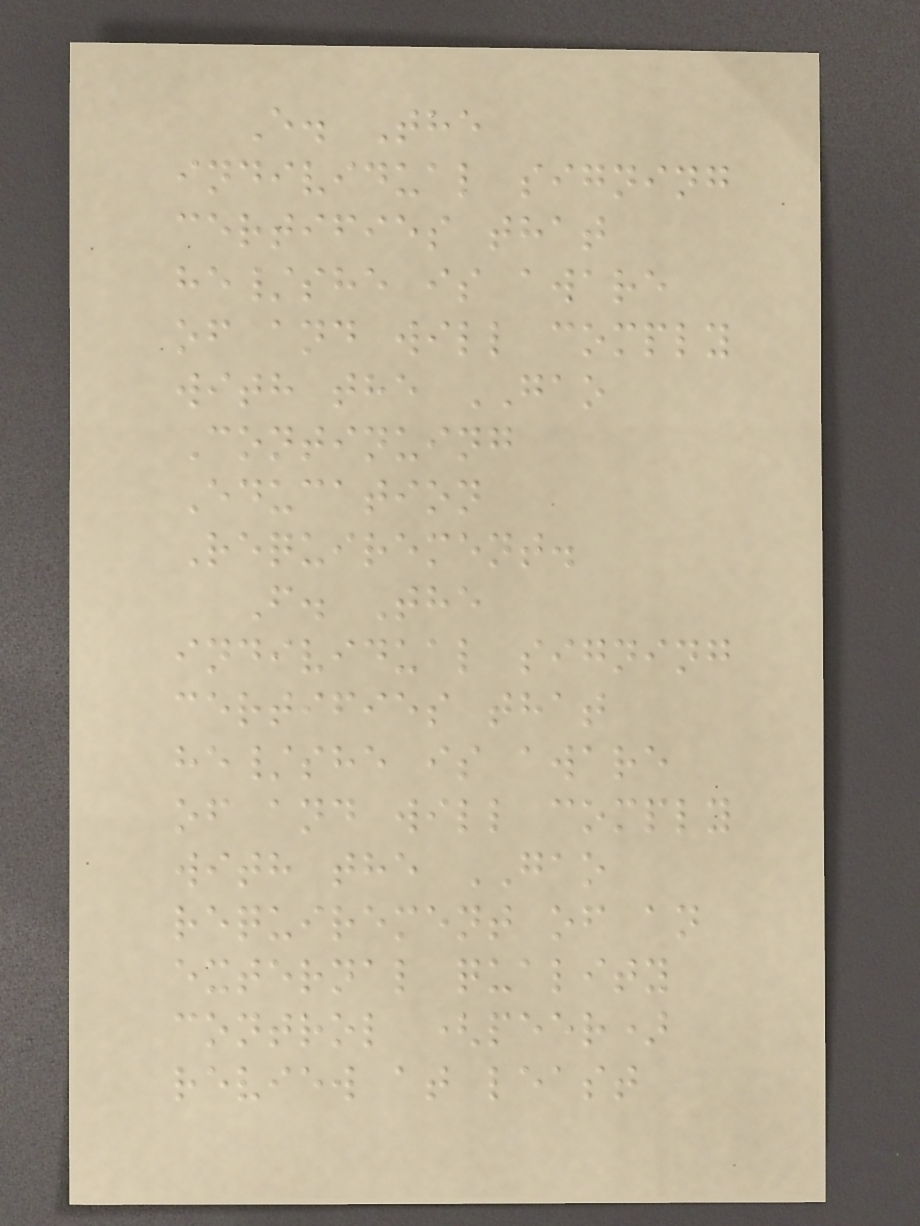E. The
individual signing
certifies that
he/she is aware
of and will comply
with the GAO
Continuing
Education
Requirement.
F. The
individual signing
certifies that
he/she is aware
of and will comply
with the GAO
requirement of an
external quality
control (peer)
review at least
